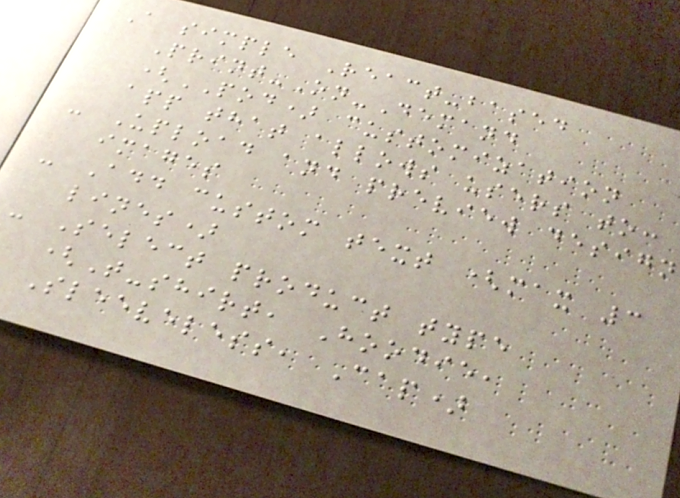A simple React-based
Print-On-Demand
(POD) customization
app that allows users to:
- Upload and preview design
images
- Add custom text (max 3
lines)
- Select product type
(T-shirt, Hoodie,
Sleeveless, Cap)
